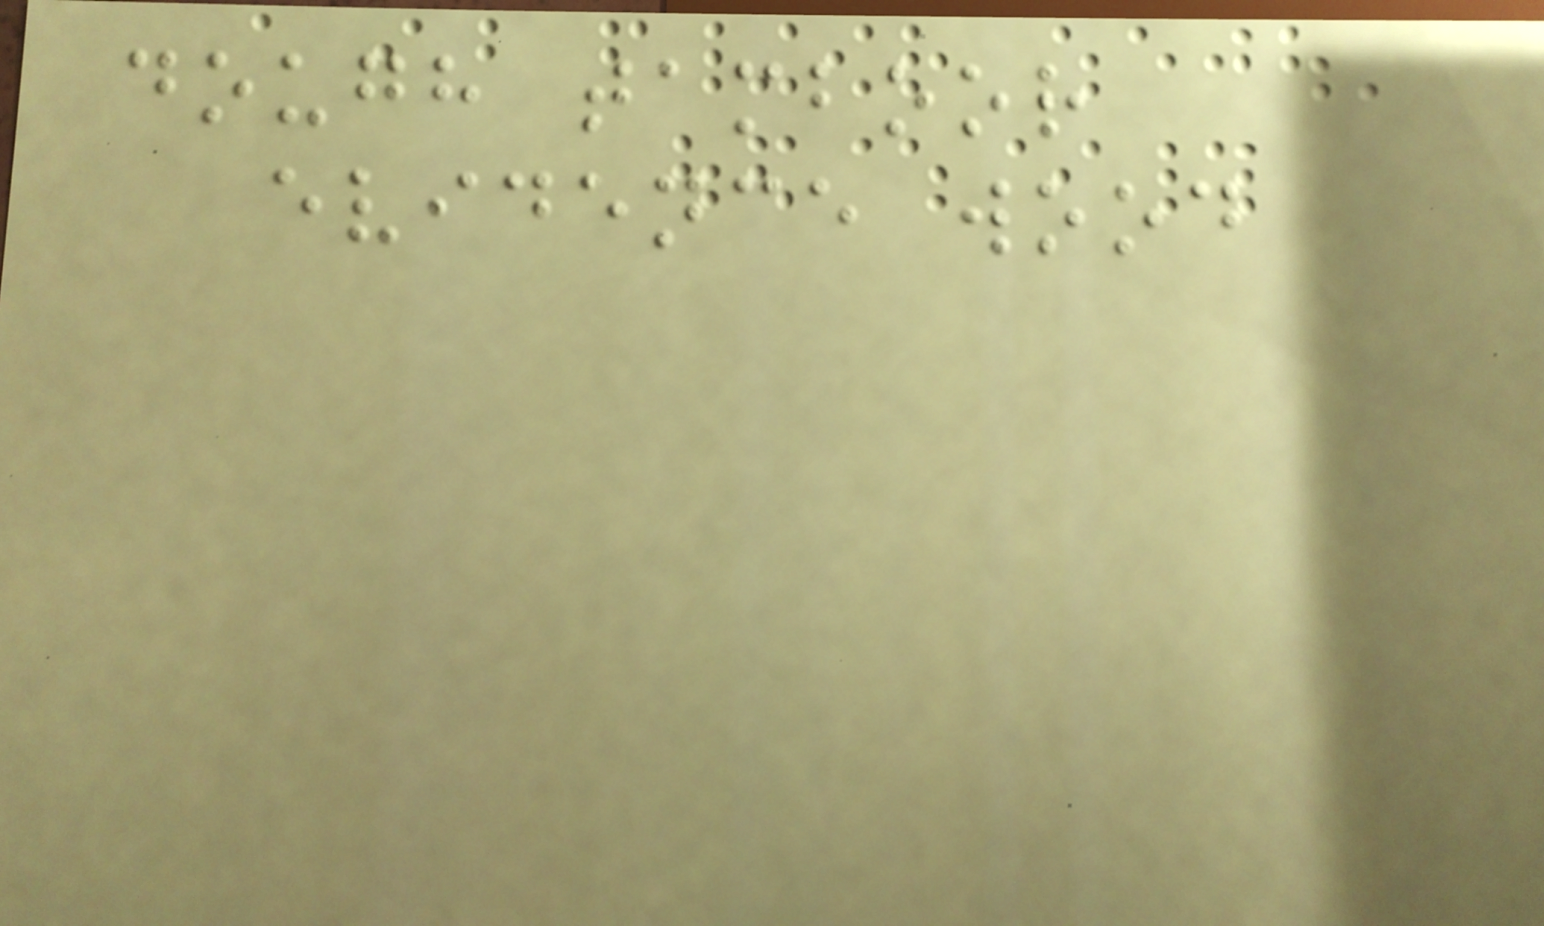dough tamboor
evidence wood
